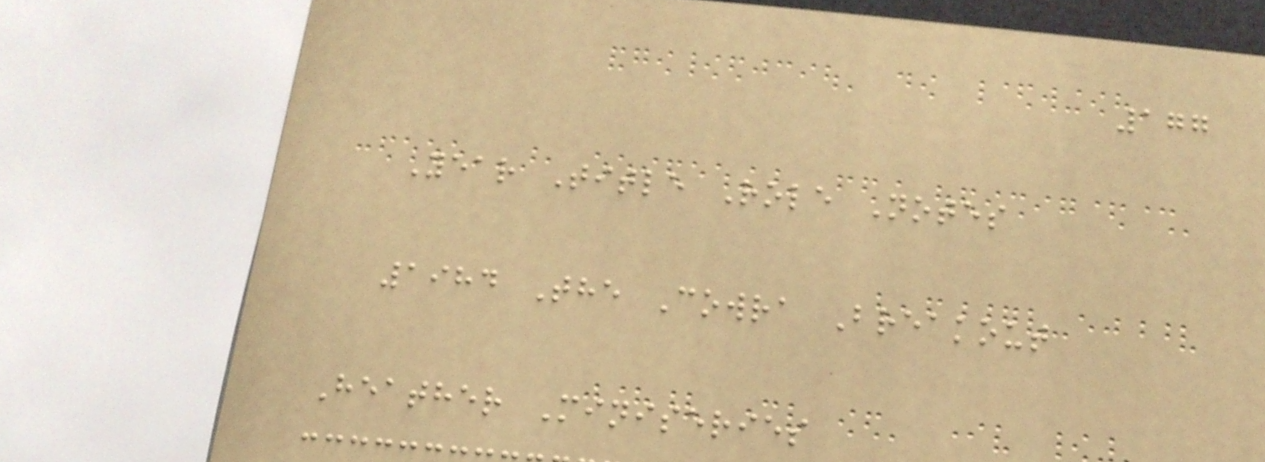177
Year Title Role Notes
1984 The Cowra Breakout
Heather Miniseries
